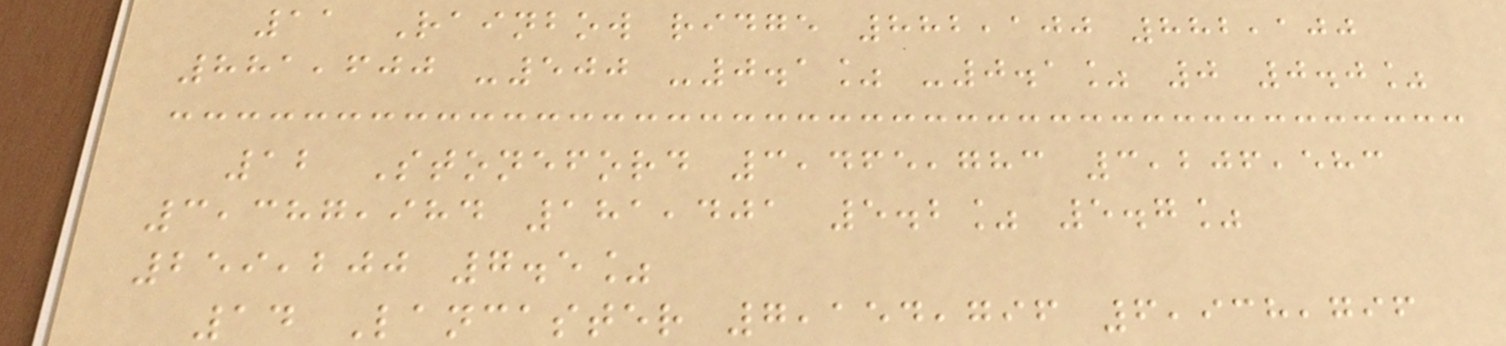11 Rainbow ridge 882,100 882,100
881,600 -500 -0.1% -0.1% 0 0.0%
12 Stoneford 3,465,783 3,206,583
3,387,984 181,401 5.2% 5.7%
259,200 7.5%
14 Lancaster 7,154,796 6,938,796
